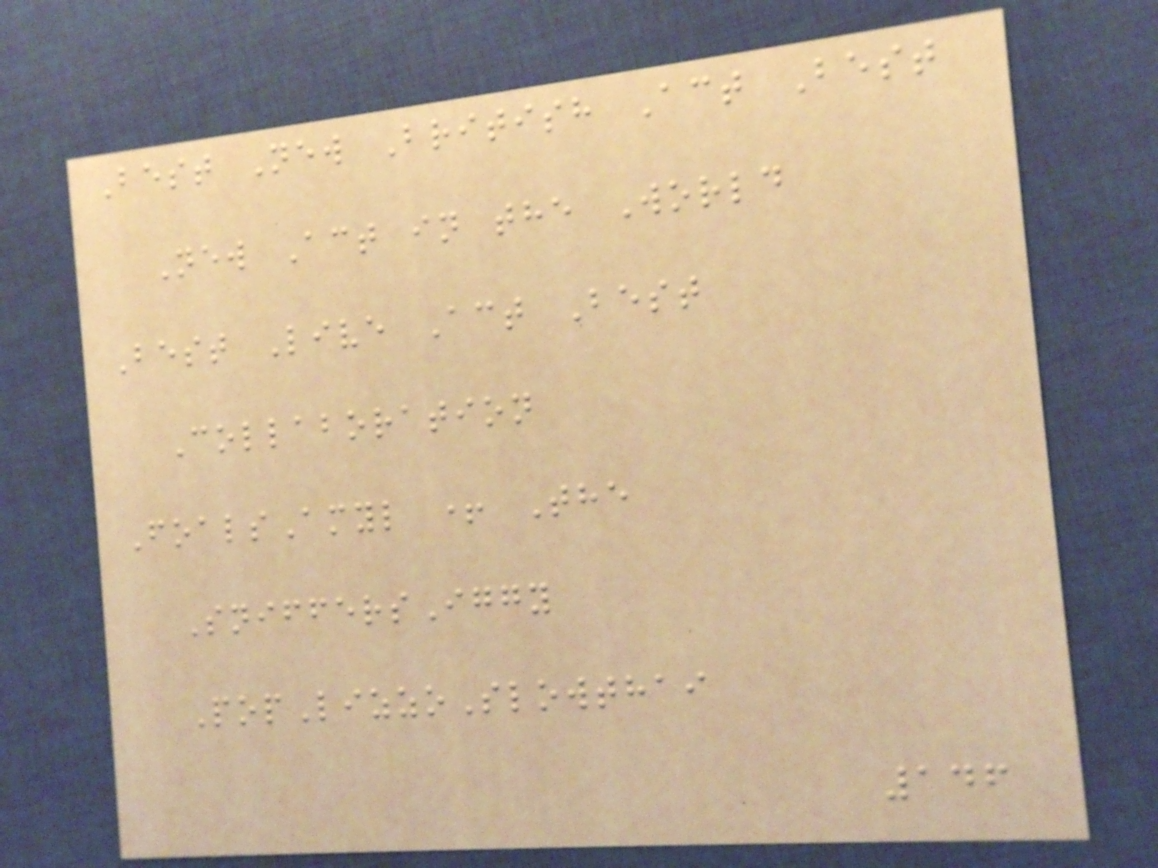Best New British Act Best
New Act in the World
Best Live Act Best
Collaboration
FoalsAmyl + The
SniffersIggy
PopLizzoSlowthai
146
